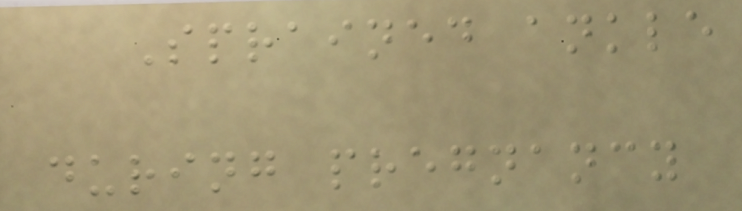Sprained ankle
during pregnancy
